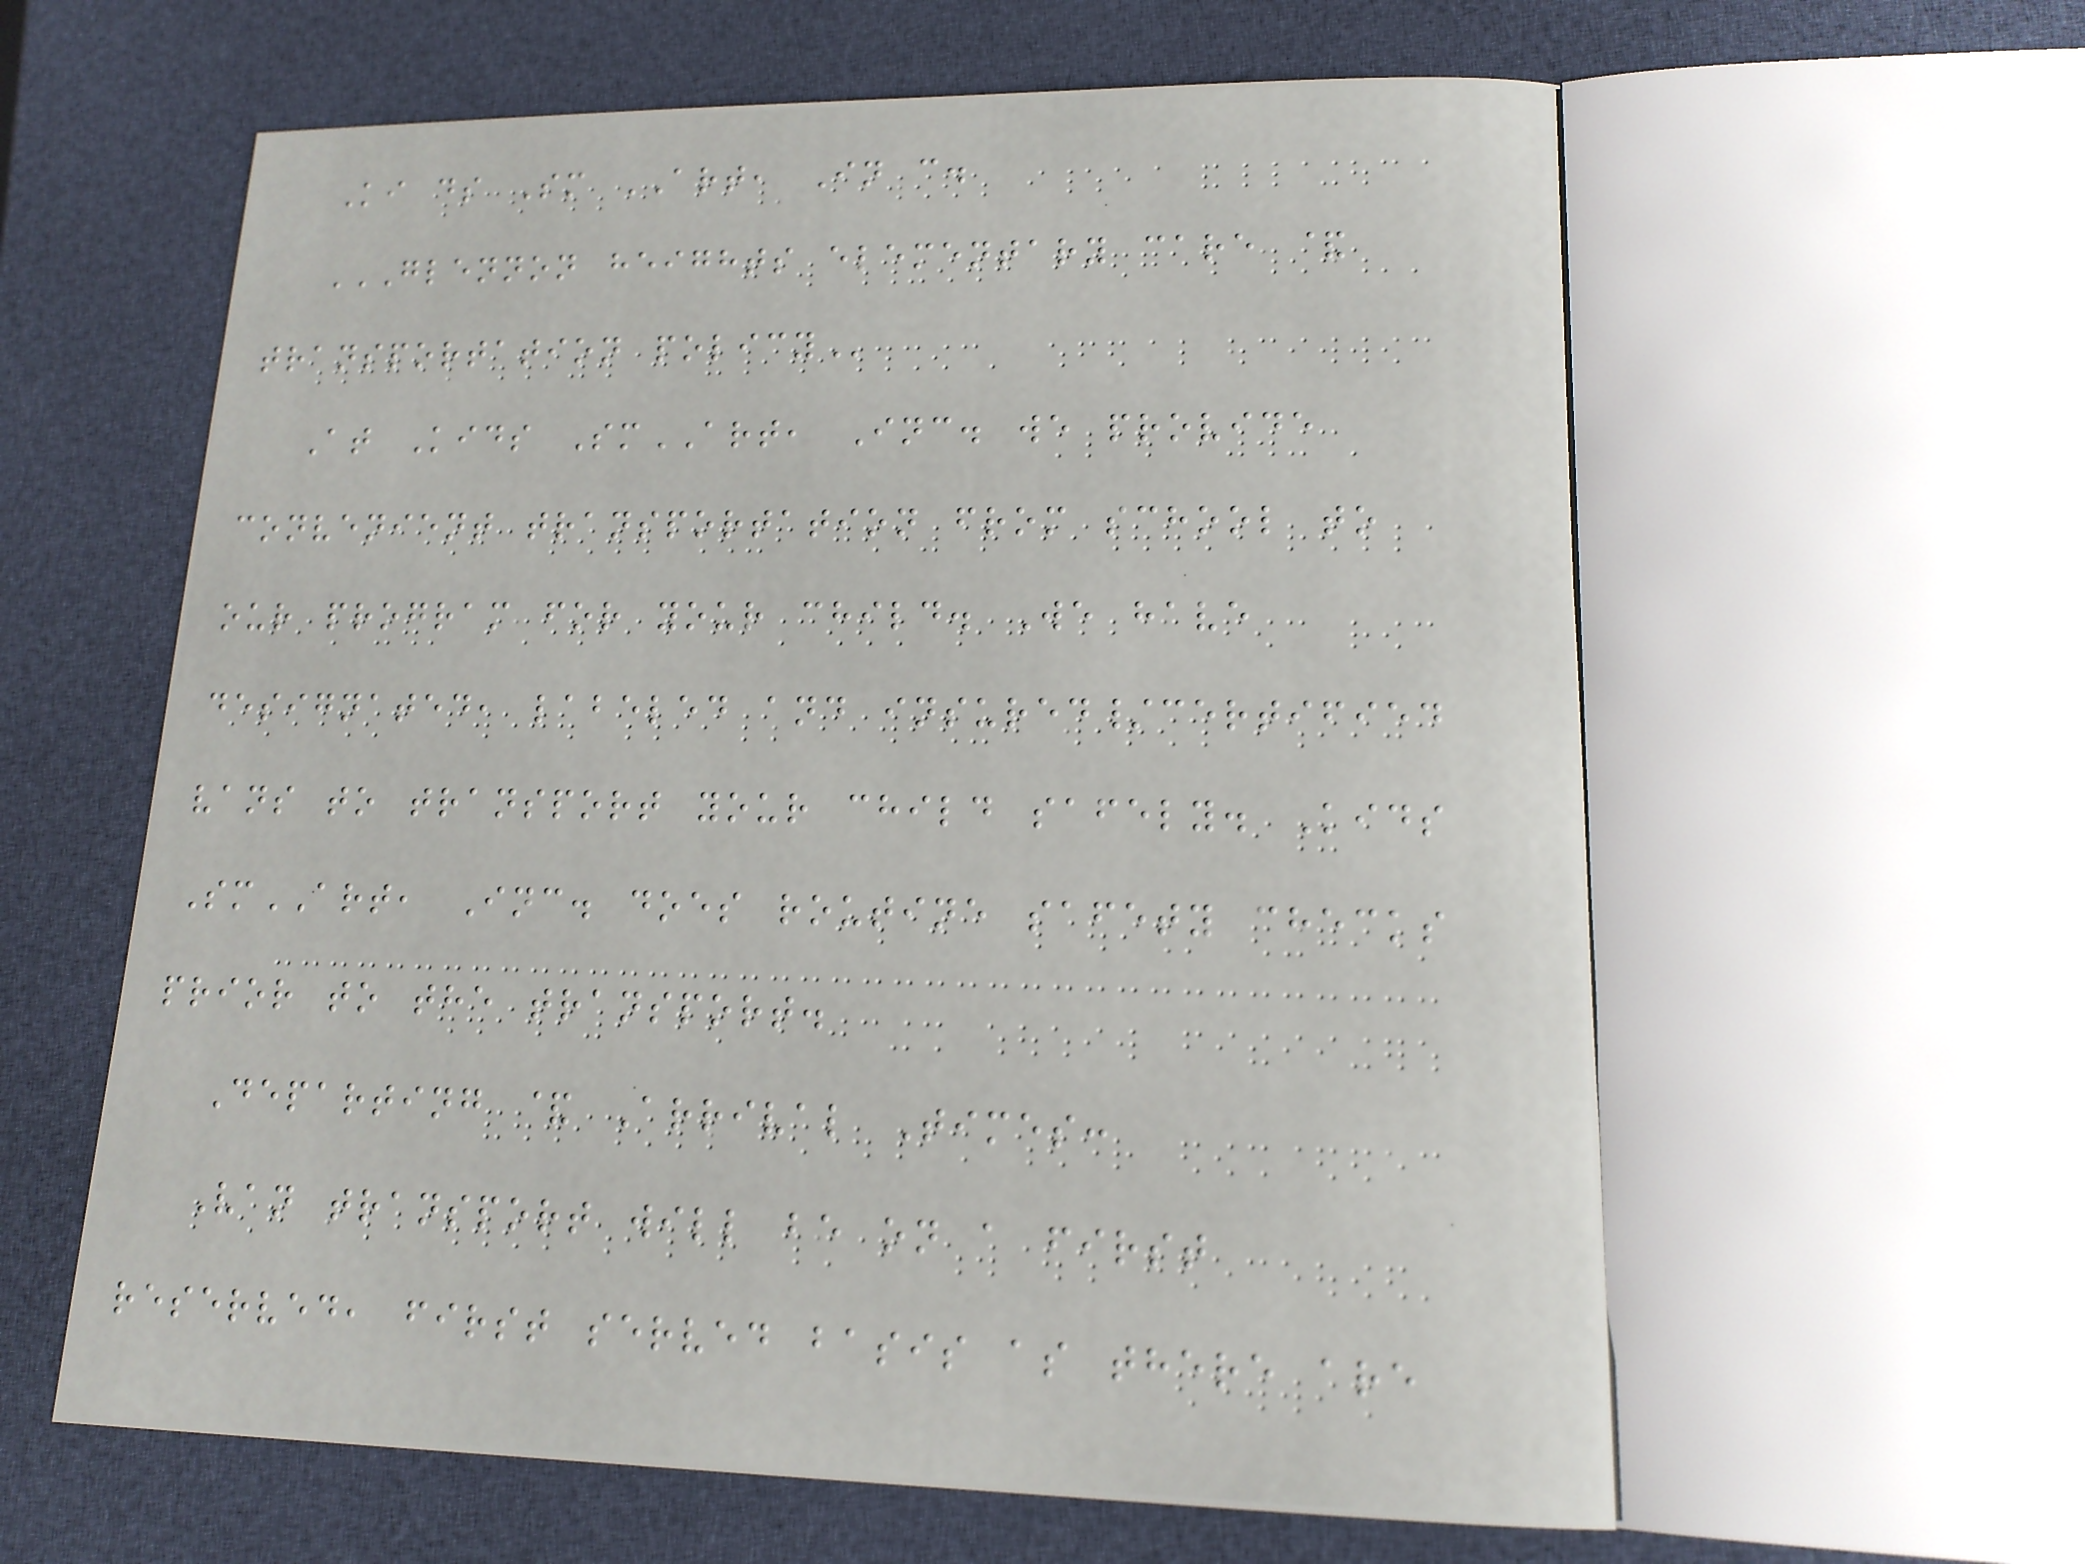Ki ds Sm ART, In c.
GLENNON HEIGHTS ELEMENTARY CARE &
TRANSPORTATION POLICY
At Kids SmART, Inc. we provide
convenient transportation from school to
our program for your child. We have
designated, labeled and insured/certified
vans to transport your child safely. Kids
SmART, Inc. does routine safety checks
prior to the transport.
Departing & Arrival Times:
Van transport will be on a first
reserved, first served basis as there are
